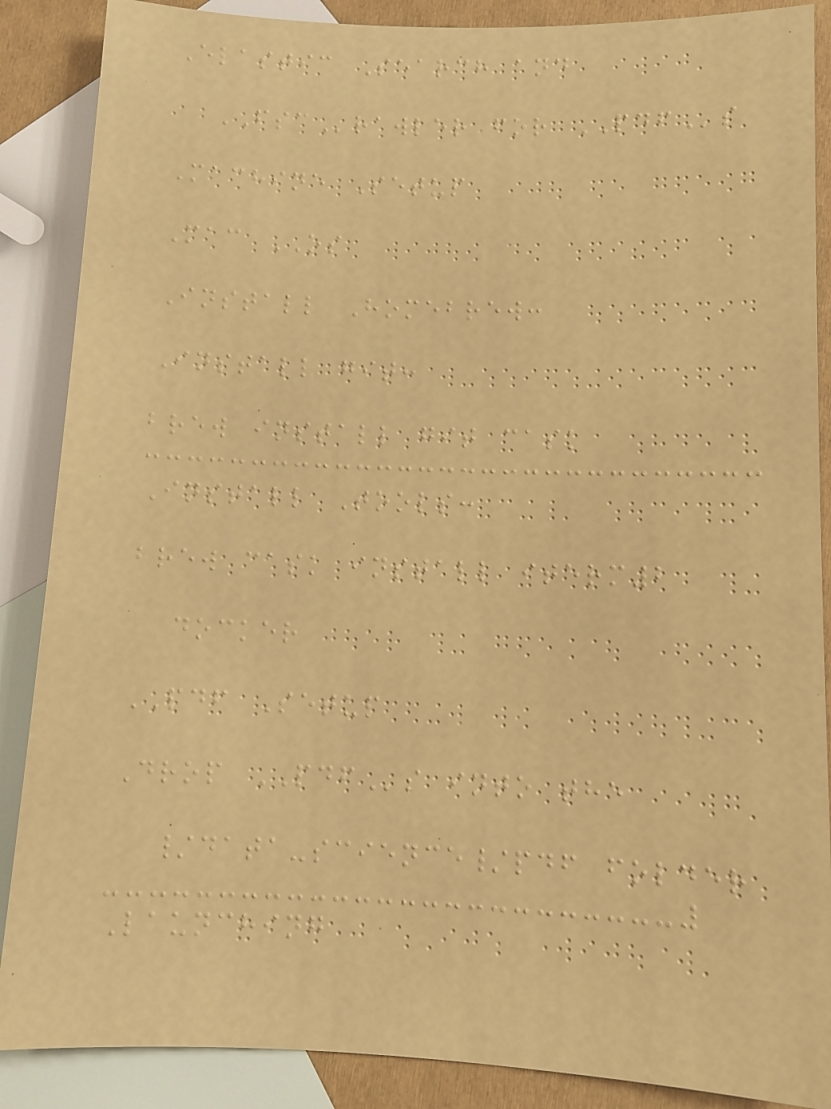Elastic Search and
FSCrawler for PDFs
Machine Setup
Mac OS
Install Homebrew:
Install git:
brew install git cask
Install Tools:
brew cask install iterm2
docker
PDF Setup
Drop PDFs into the
/data-science/pdf folder
Launching
